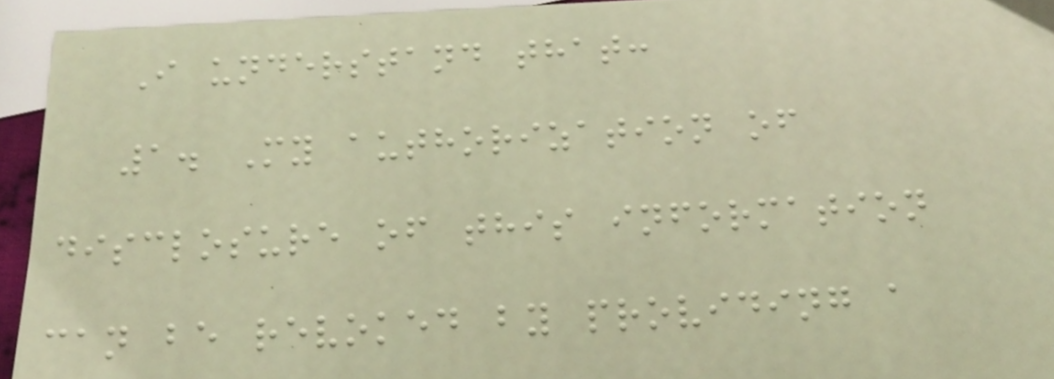I understand that:
1. My authorization of
disclosure of this information
can be revoked by providing a
